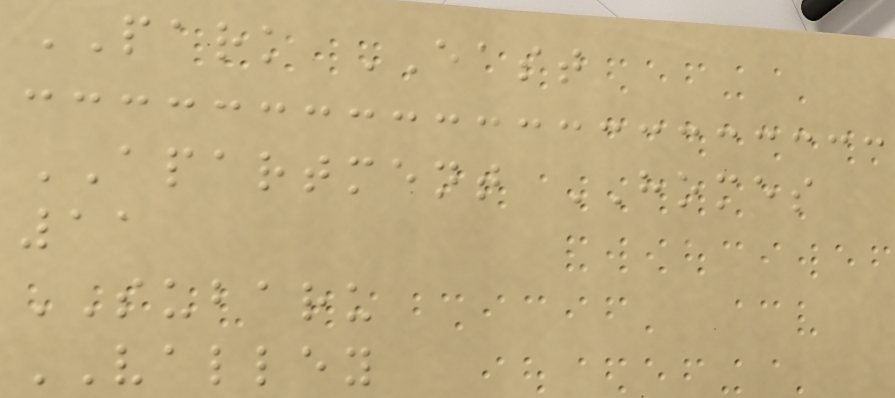PARK EAST
APARTMENT HOMES
11
SUBARU
VALLEY
